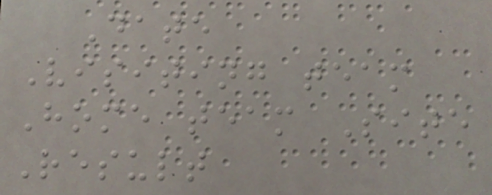Date
Visiting team
Home team Site
Result
